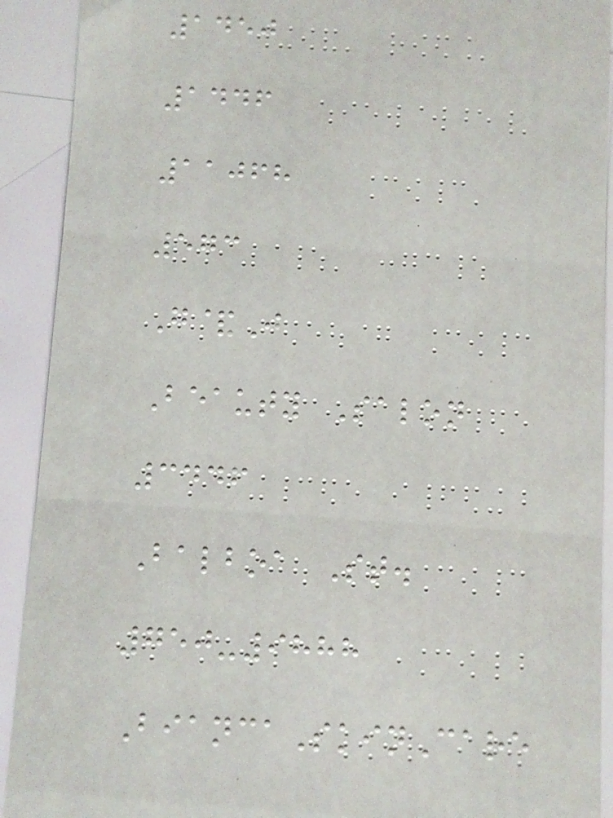1450
1446
11068
573
G&J
Beauty Salon
3446
Balboa St.
750-9888
BiancaSkinCare
